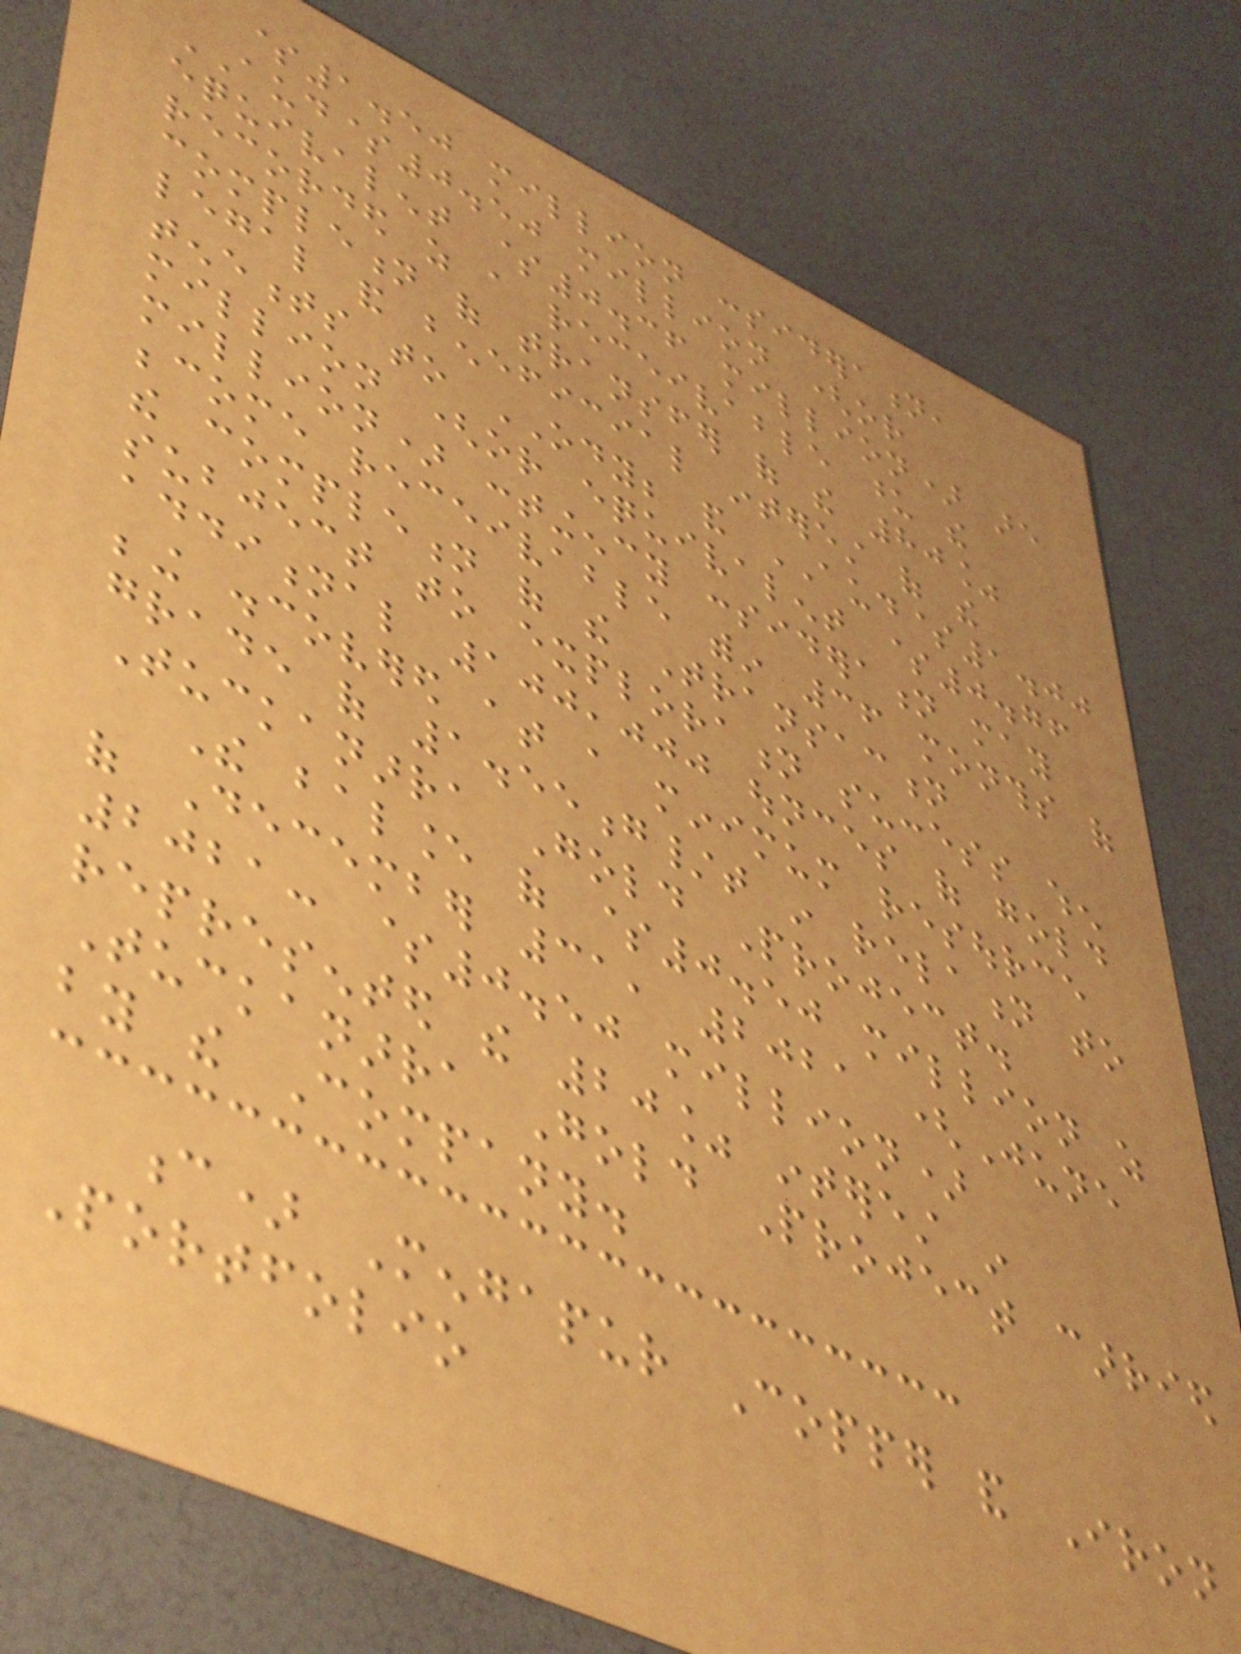$1.50 million consideration,
AUD$0.50 million (or
equivalent $0.36 million) are
recorded as a receivable upon the
completion of transfer of the 80%
legal and beneficial interest of the
tenements to ODY; and AUD$1.00
million (or equivalent $0.76
million) contingency consideration may
become receivable within 36 months of
the completion of the Transaction
subject to exploration success when
additional 100,000 ounces of gold
being discovered at a minimum resource
grade of 1.55g/t in relation to
Tuckanarra Gold Project.
The balance of $0.50 million as
of December 31, 2021 (June
2021: $0.50 million)
represented the 20% interest in
Tuckanarra Gold Project carried
by the Company.
c) Mengapur Copper and Iron
Portfolio
